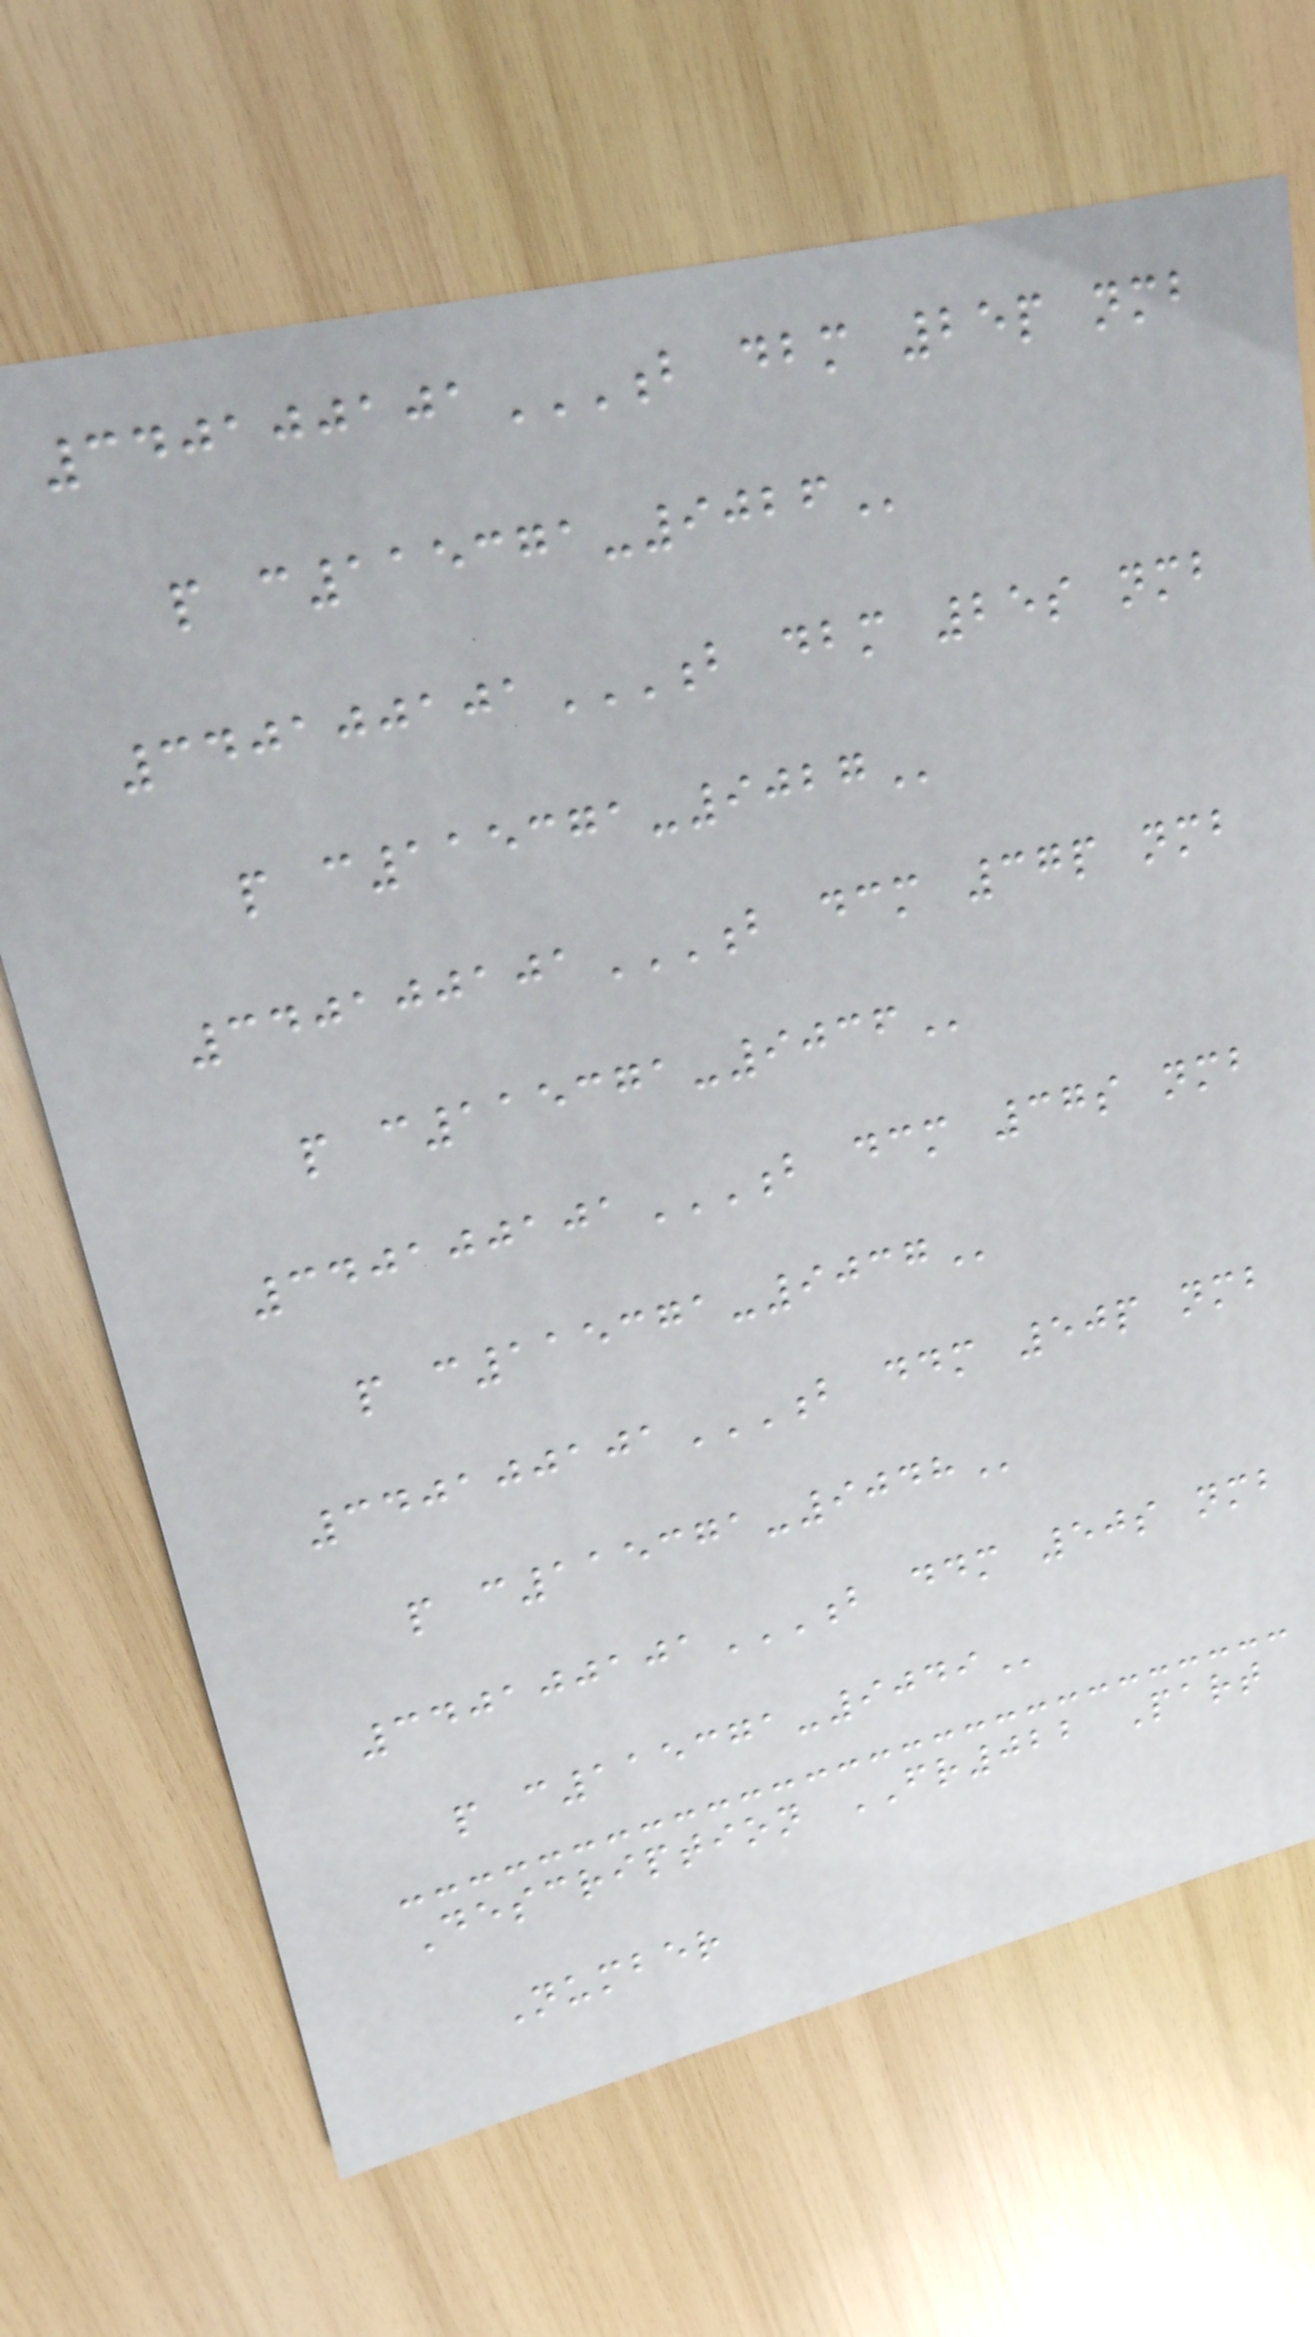340100101B DBM 25P NMB
P C115371-9026
340100101B DBM 25S NMB
P C115371-9027
340100101B DCM 37P NMB
P C115371-9036
340100101B DCM 37S NMB
P C115371-9037
340100101B DDM 50P NMB
P C115371-9048
340100101B DDM 50S NMB
P C115371-9049
Description FR022 Part
Number
